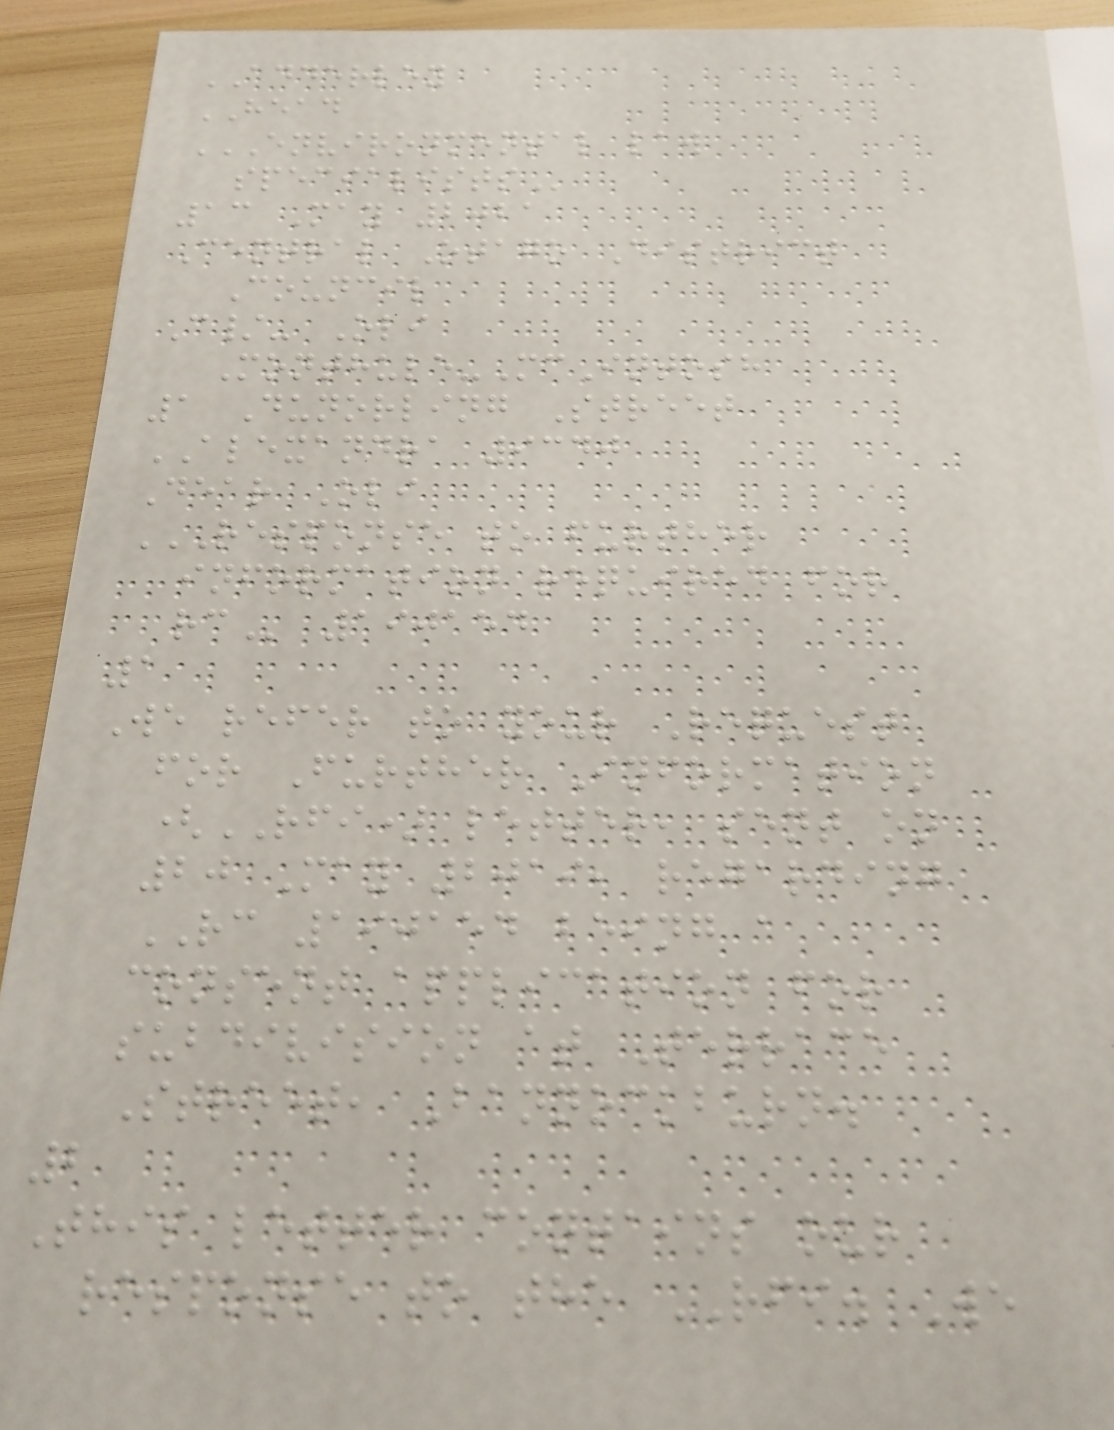ADDERLEY
HEAD
ENVIRONMENTAL LAW
SPECIALISTS
13 May 2021
Central Otago District
Council
C/- Oli
Monthule-McIntosh
1 Dunorling Street
ALEXANDRA 9340
Dear Oli
RESPONSE TO FURTHER
INFORMATION REQUIRED FOR
RC 190154
1
We refer to your Request
for Further Information
(RFI) letter, sent on
20 May 2019, regarding
RC 190154 being a
consent application for
subdivision at Terrace
Street, Bannockburn.
2
This letter contains our
response to the RFI. We
